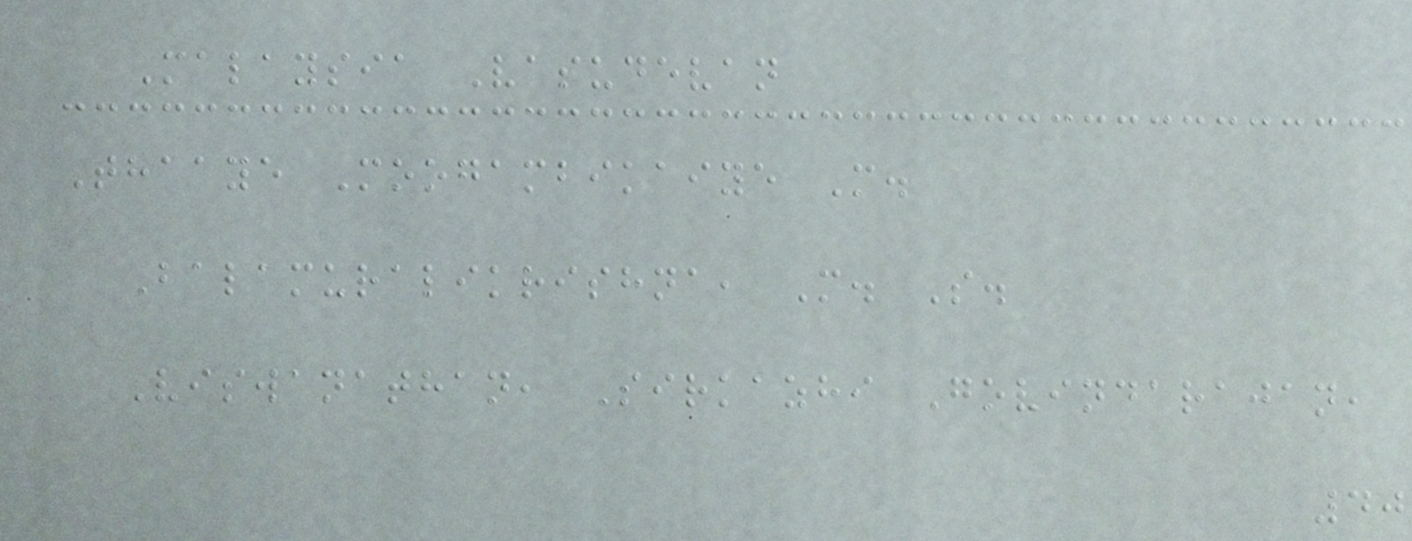Malaysia Vasudevan
Thaaye Moogambikaiye M.
Balamuralikrishna, M. S.
Viswanathan, Sirkazhi Govindarajan,
40
